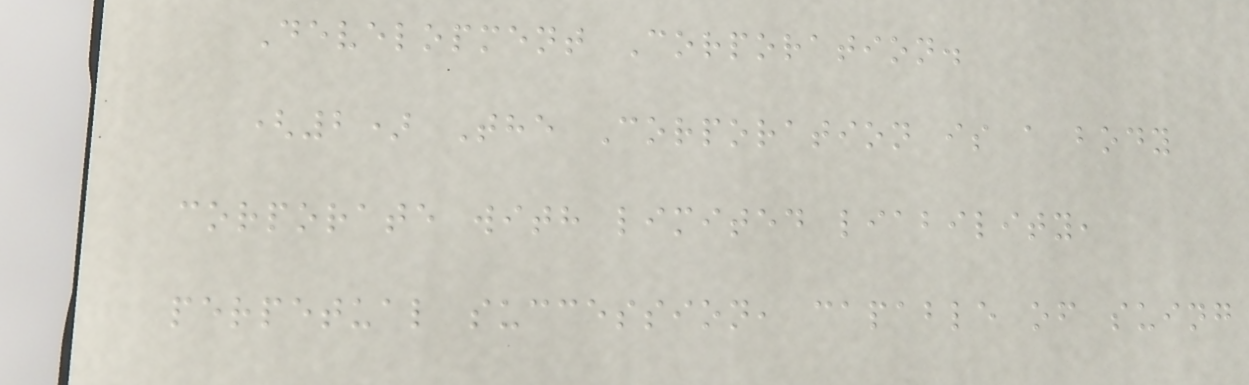Development Corporation.
(2) The Corporation is a body
corporate with limited liability,
perpetual succession, capable of suing
